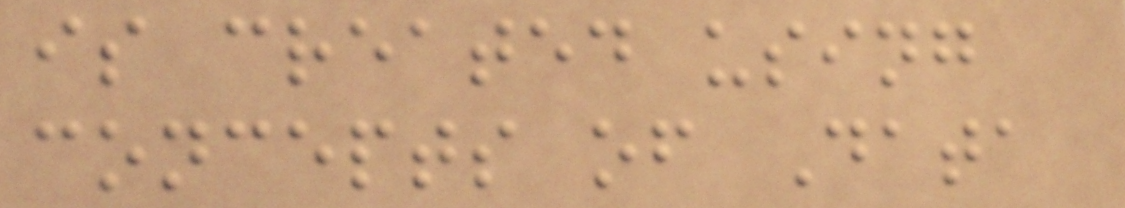is created using
concepts of Data
